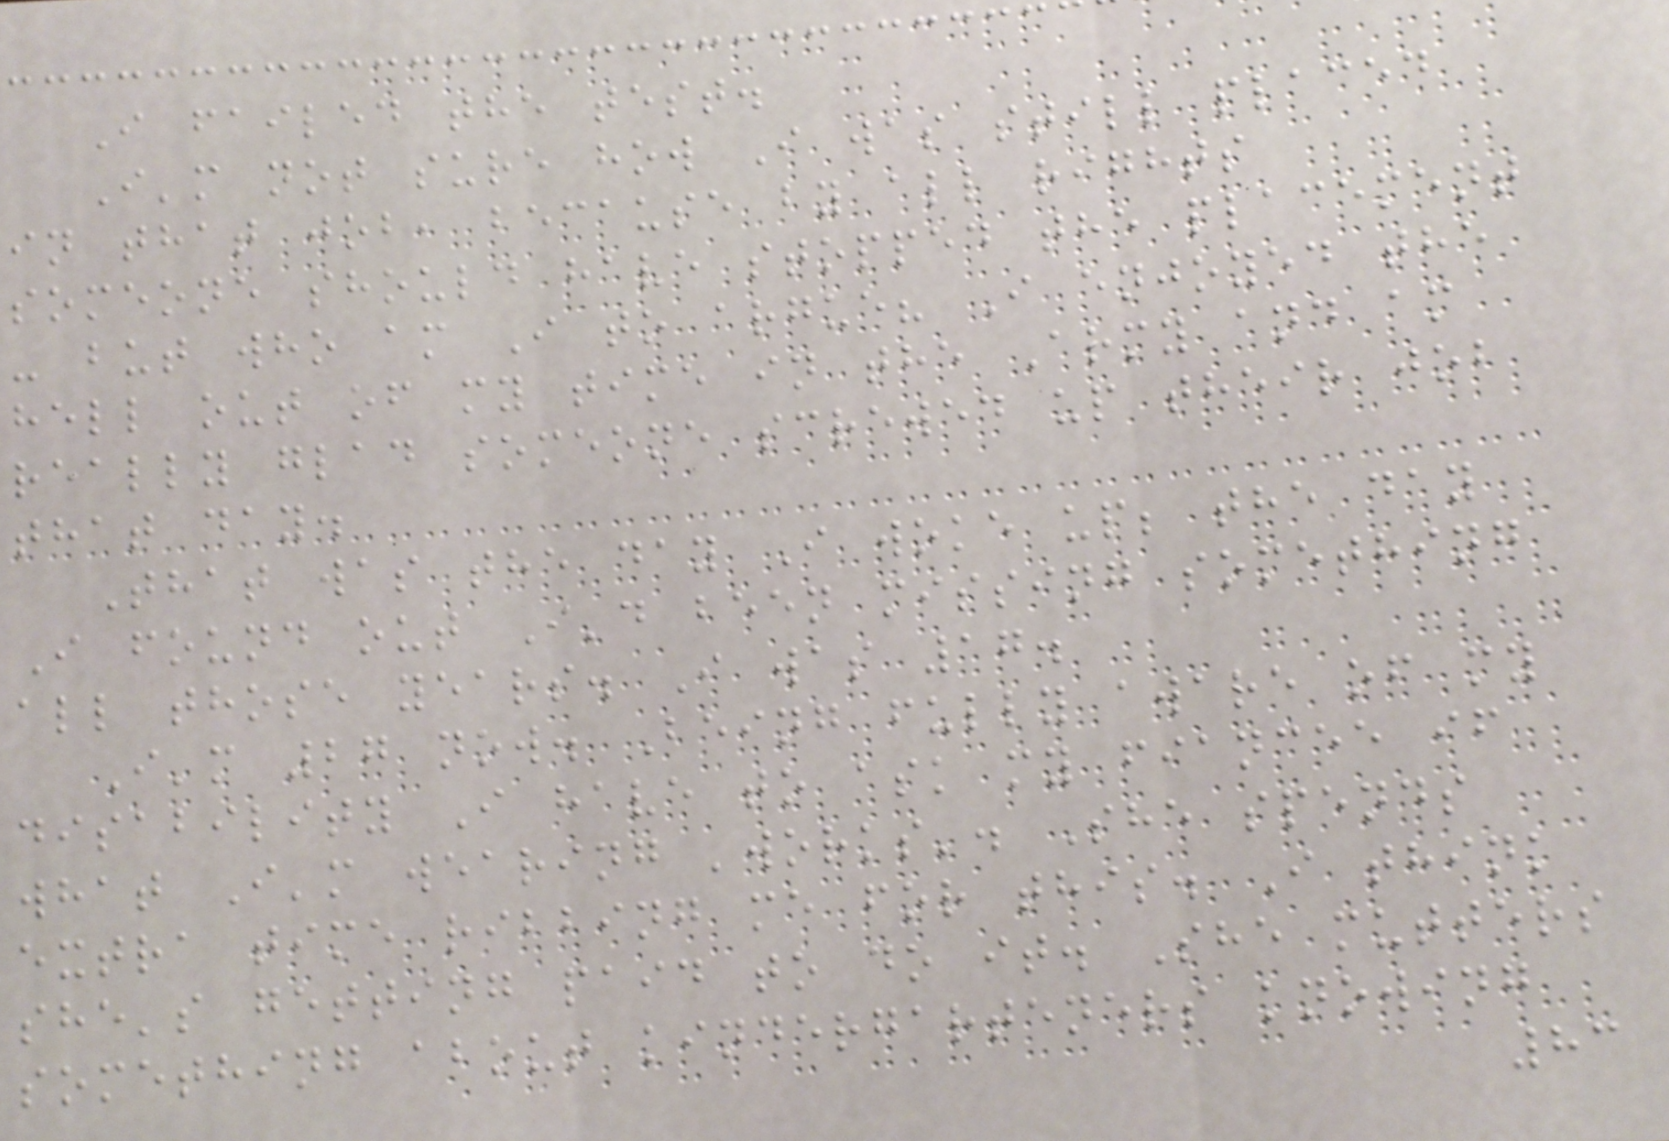I failed the test.
I'm not sure how I was still placed
in that job, because by all rights
someone should have stopped the placement
- but who am I to argue? I enjoyed the
hell out of my time in the Army and am
really glad someone screwed up their job
that day.
That was the day I woke up; the day
I found out I'd been missing something
all those years. I was 17.
I'm 27 now. Being fully aware of my
disability I have to ask my fiancee if
what I'm wearing 'works'. She spends
extra time ribbing me for this. I think
she's getting paid to do it. She mutters
something about kindergarteners knowing
83
